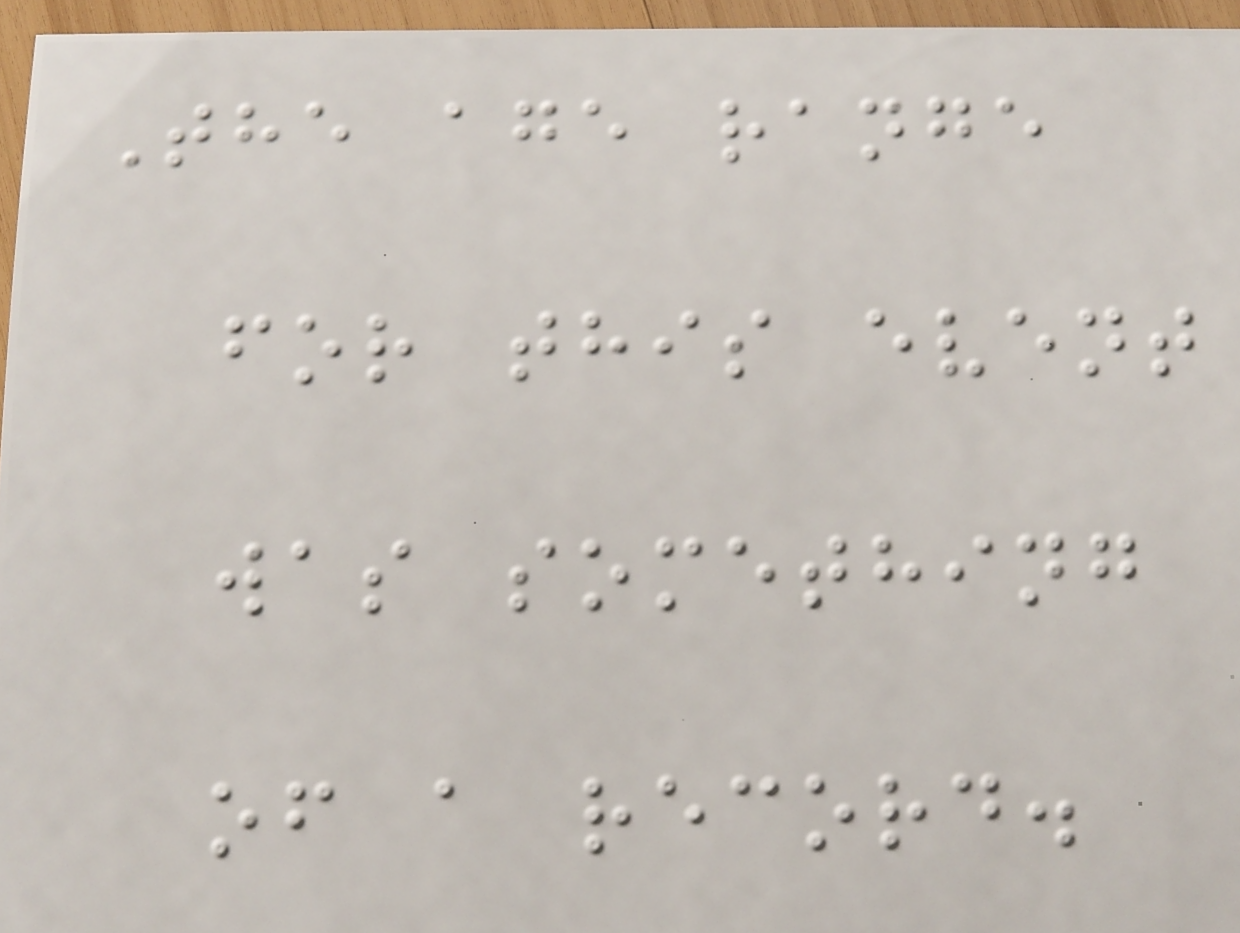The age range
for this event
was something
of a record.
